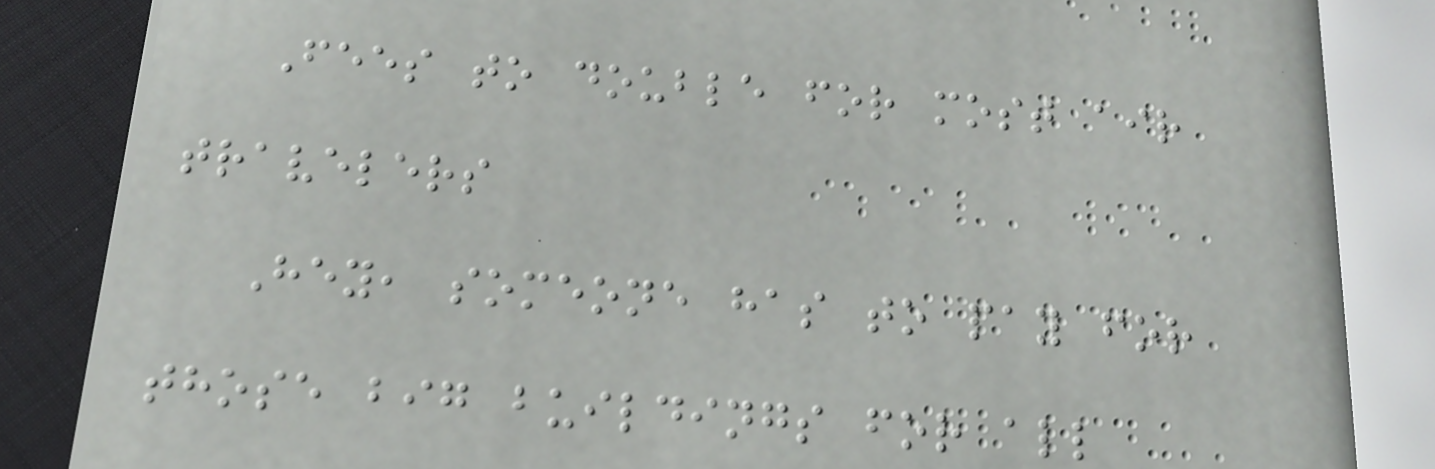Fees to double for most air
travelers
Hey, someone has to pay for
those big buildings for all
